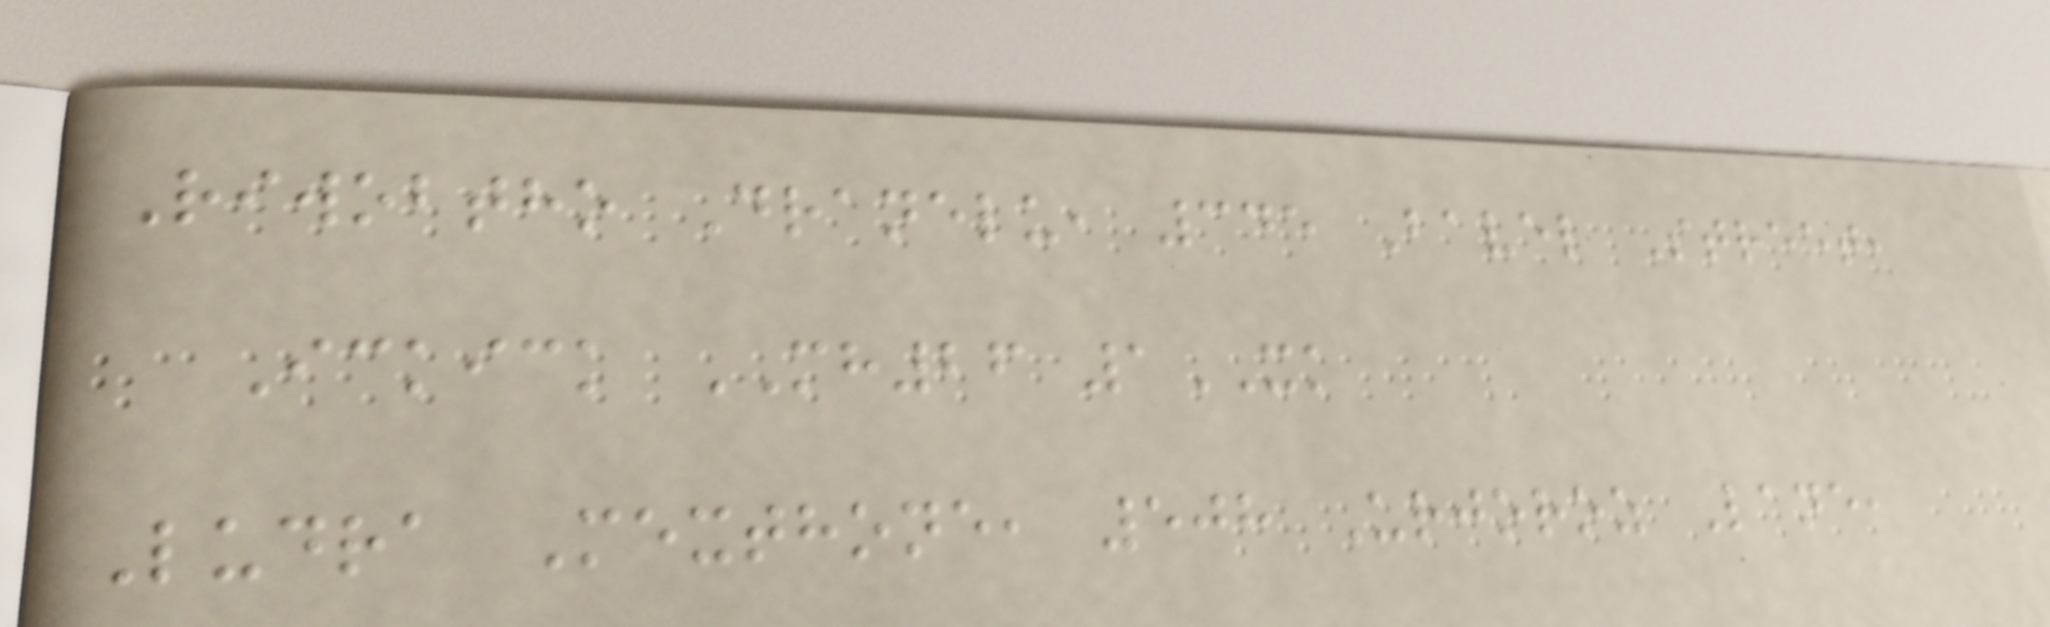Riwobtho Dranelu, 345 Bavel Street,
Ickick MH26 1XK
Ludra Mexthone, 508 Urjoroz Lane,
